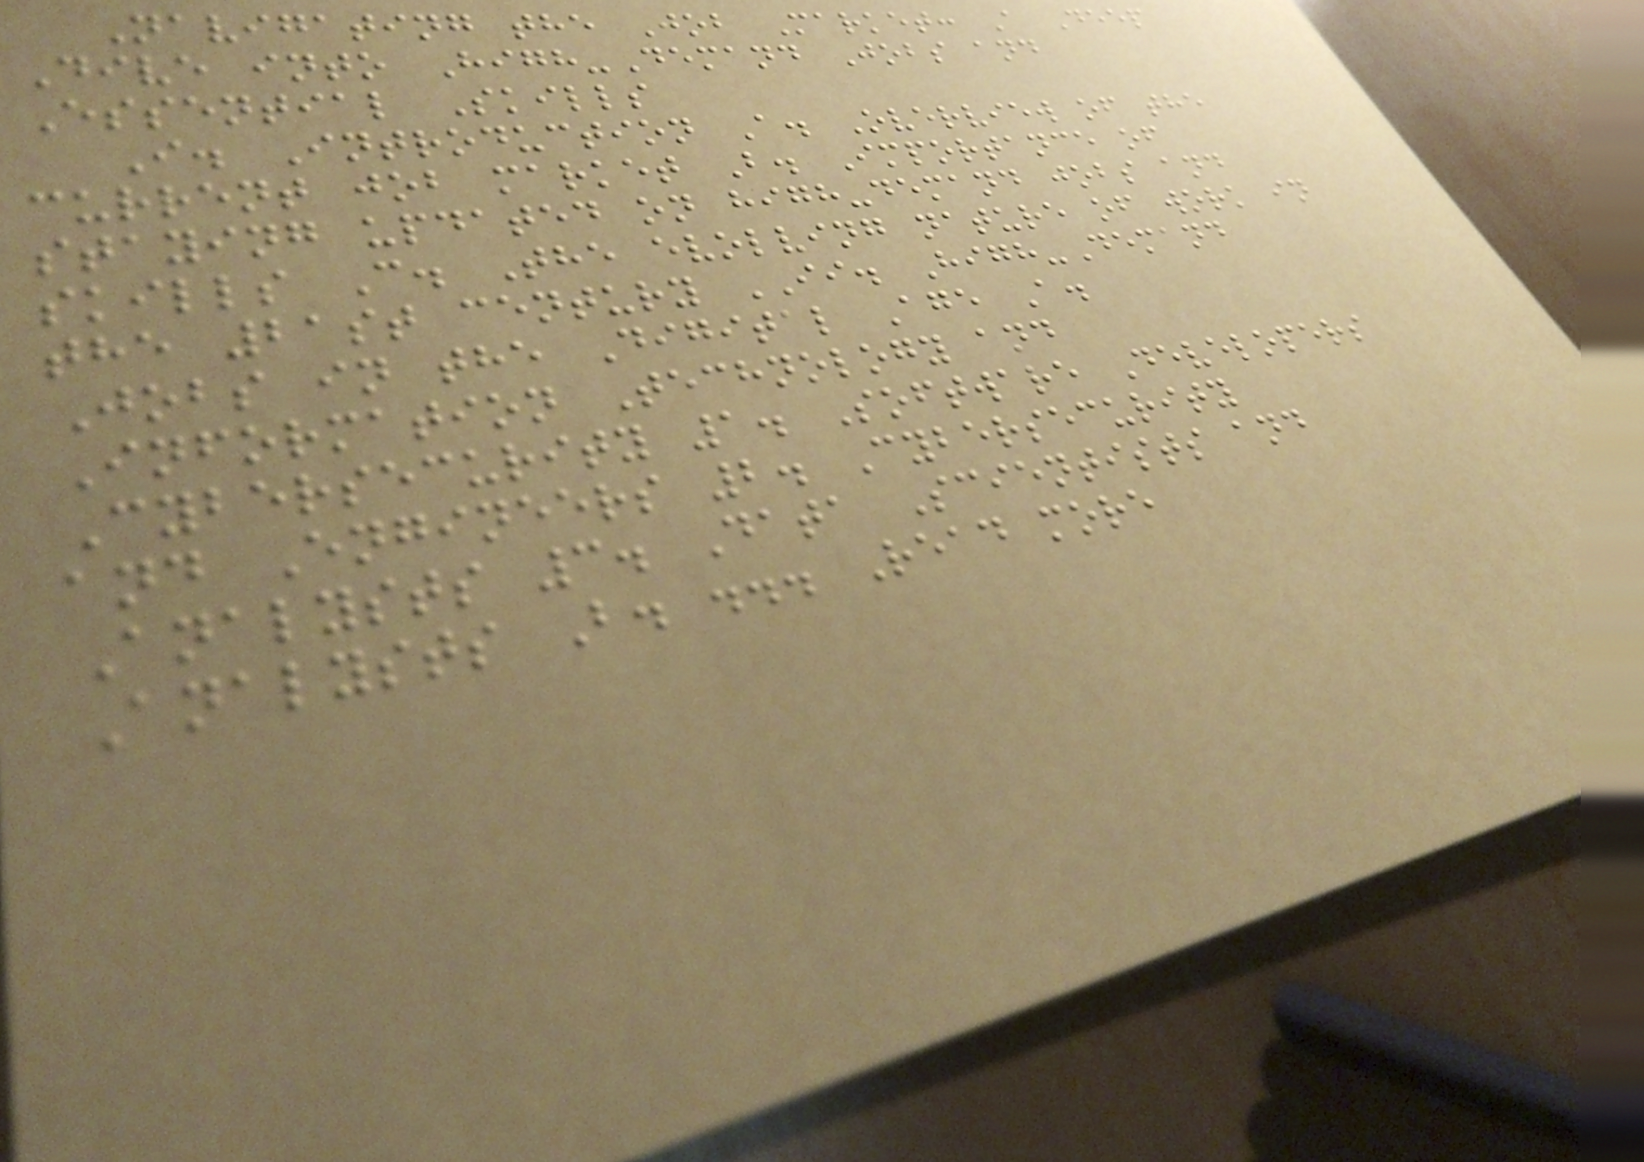Navigating the Job Market: A Deep
Dive into High-Demand Jobs and
Essential Skills
I. Introduction A. Overview of the
current job market B. Importance of
staying updated on high-demand jobs and
skills C. The evolving nature of work in
the 21st century II. High-Demand
Jobs in the Digital Age A.
Information Technology and
Cybersecurity 1. Software Developers
and Engineers 2. Cybersecurity
Analysts 3. Data Scientists and
Analysts B. ... Read more
